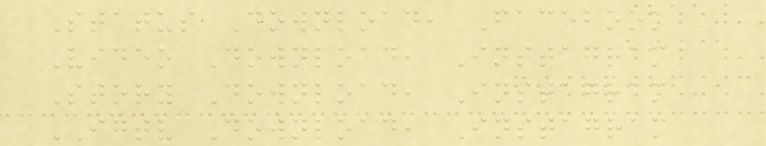Status Download, Facebook
Video Download, Instagram
Story Download, Instagram
IGTV Download, Instagram
